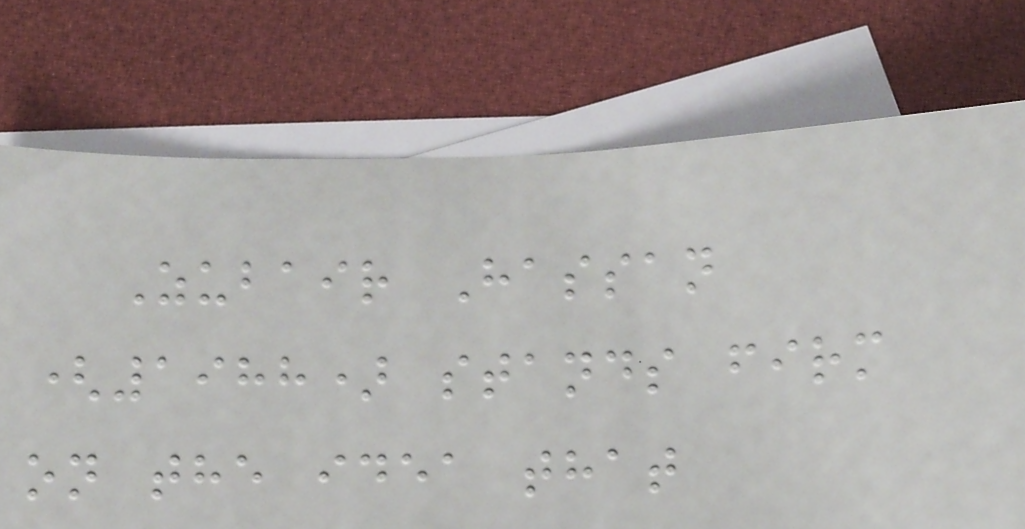Zubair Hassan
(1988) stands firm
on the idea that
